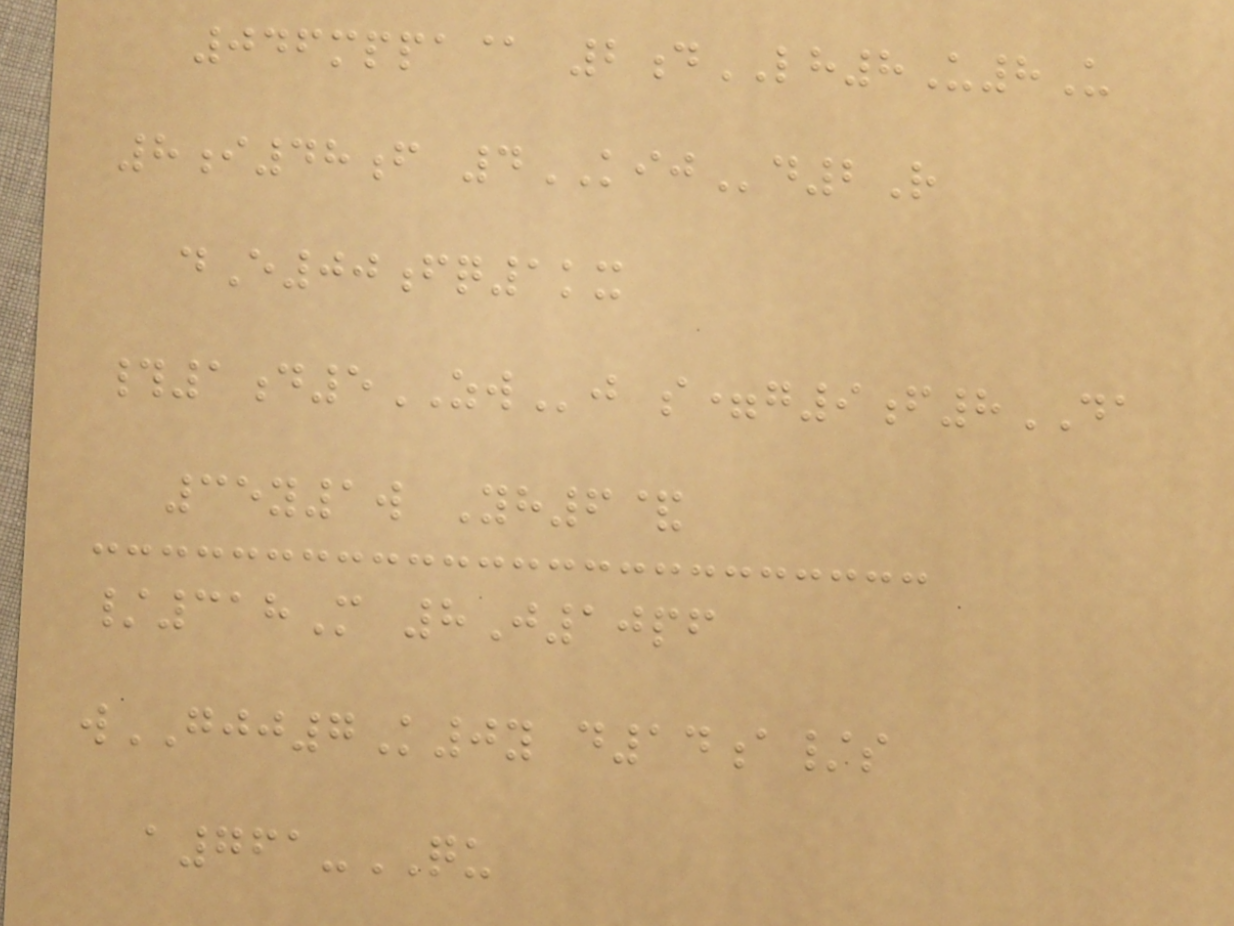046mppa@ 2dLH8U8U
8i48f 4KIJd2R
dE00fq1kx
#1d5ZWj s=g9f8DA
35y1w Yh6&
/318M 8J10pf
wGJJ7K0y d14a/s
a761-QU
